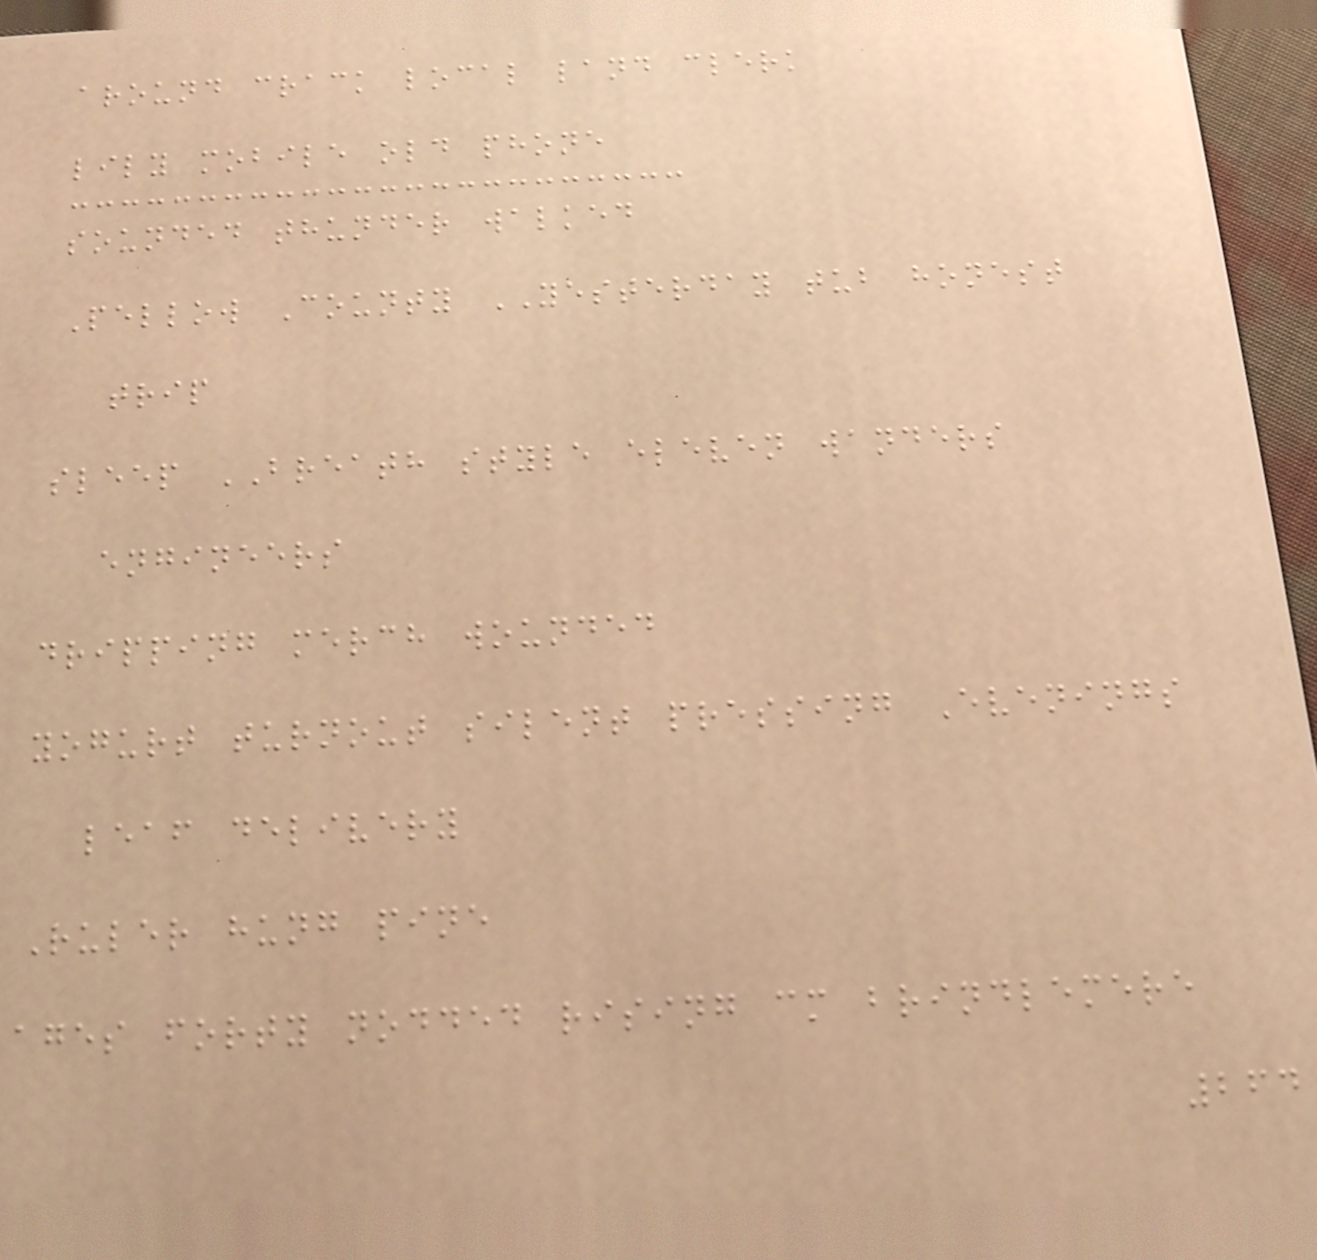around crack local land clerk
lily mobile old phone
sounded thunder walked
Pellow County YESTERDAY tub honest
trip
sleep BREATH style eleven wanders
engineers
dripping merch wounded
yogurt turnout silent pressing Evenings
leaf delivery
Ruler hung pine
ages forty nodded rising cm brindlemere
264
